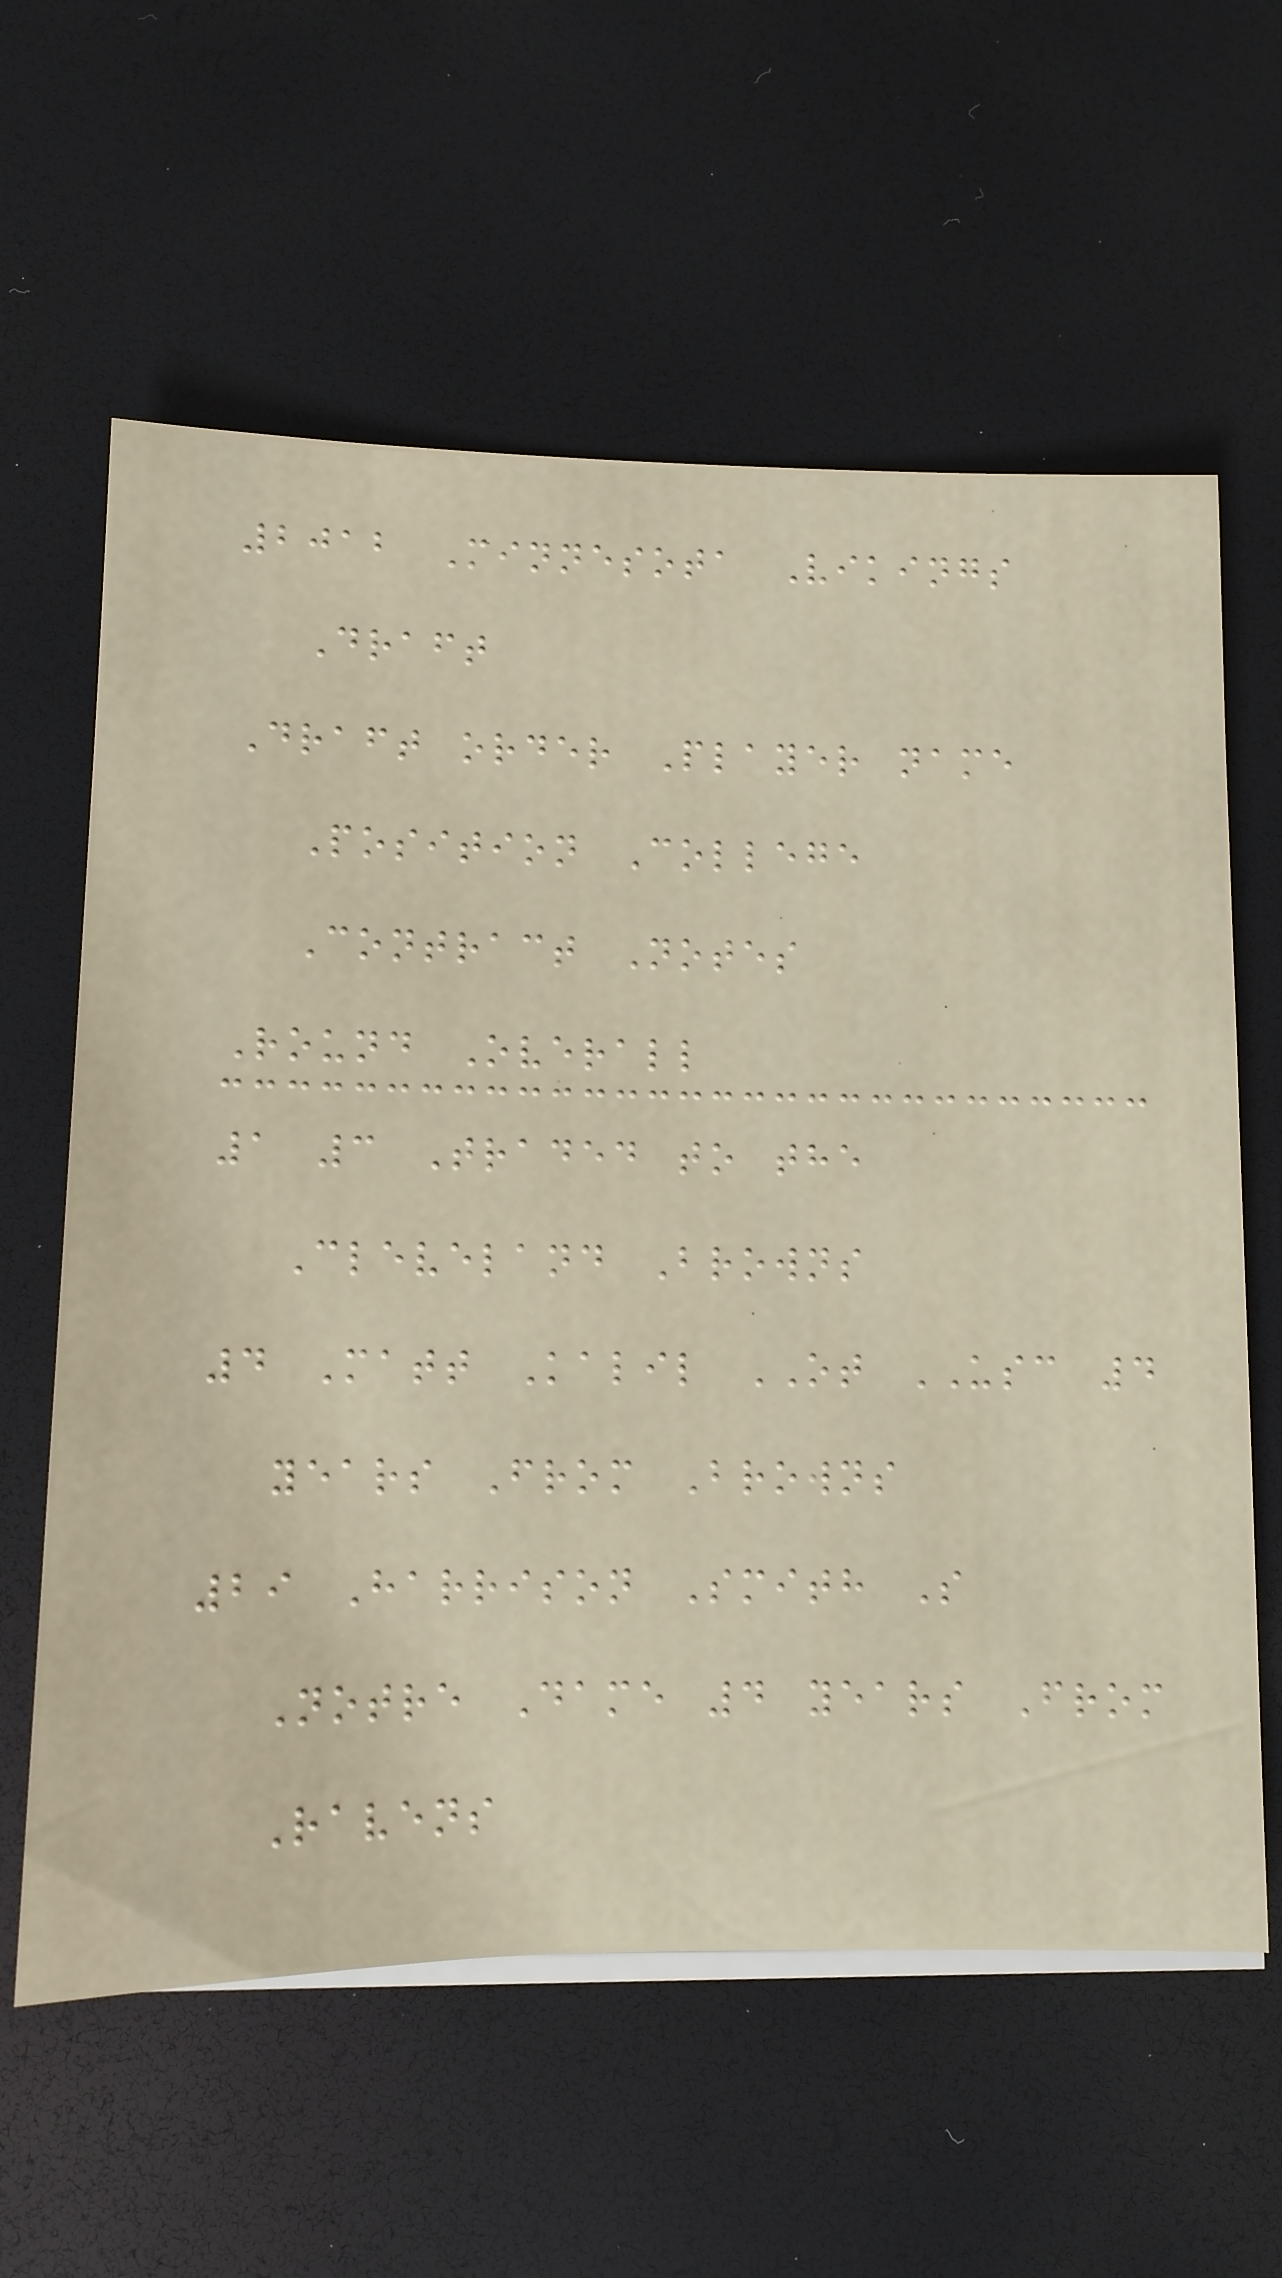2012 Minnesota Vikings
Draft
Draft order Player name
Position College
Contract Notes
Round Overall
1 3 Traded to the
Cleveland Browns
4 Matt Kalil OT USC 4
years From Browns
29 Harrison Smith S
Notre Dame 4 years From
Ravens
